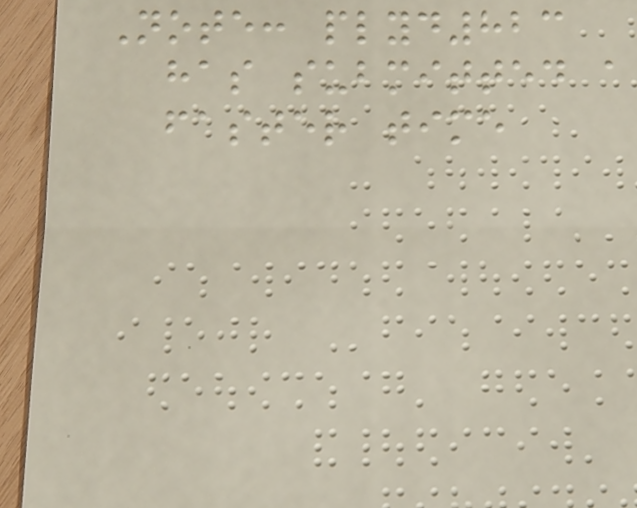Note: plyd823
has submitted a
faster time
